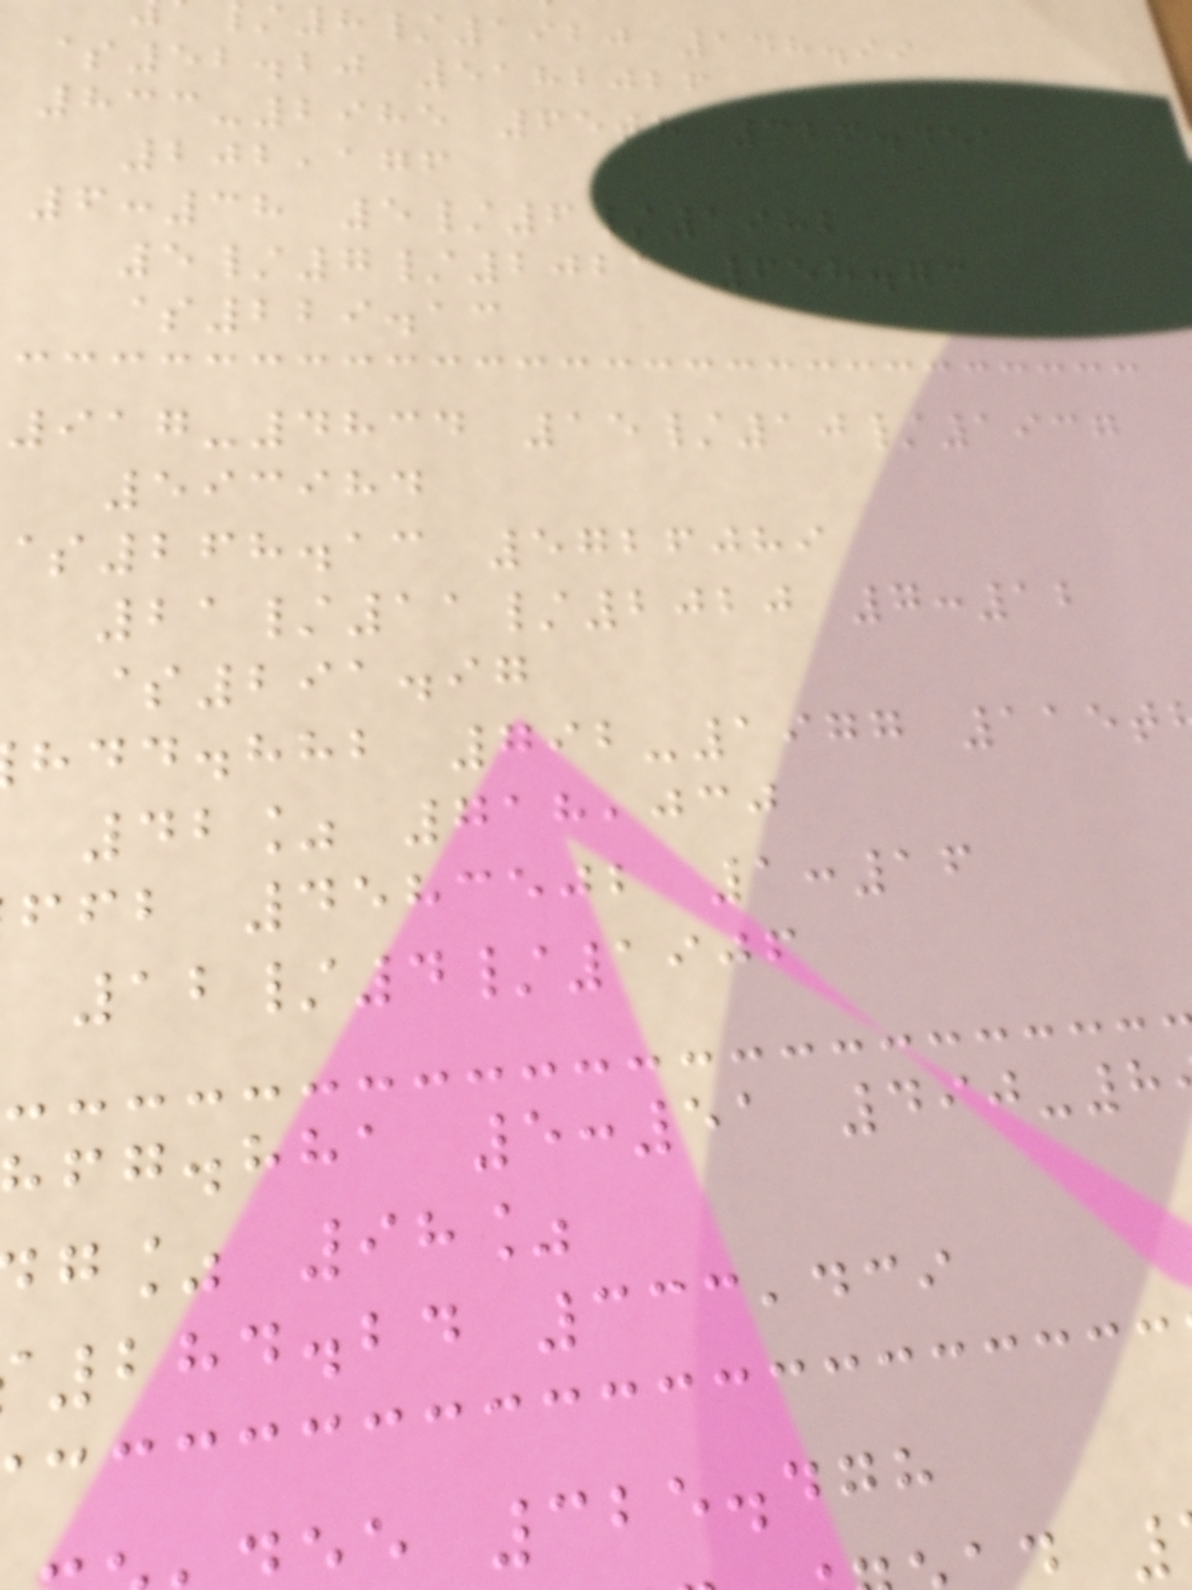8/1920 148.99
$52.20 5182026
833-2985 65th 326.451
202,176
6:38 5/6/1982
5/7/2021 658.73
$229.13
917-4834 15/10/1937
593984
268.13 5726089
21/11/2020 7:12
$291.97
hdd.hhb 792-1977 115t
42% 718,030
ffb 4583502 1:16
12/4/1906
fg.hha 5:51 490-8
g% 98%
284.24 333,439
e 325.478
